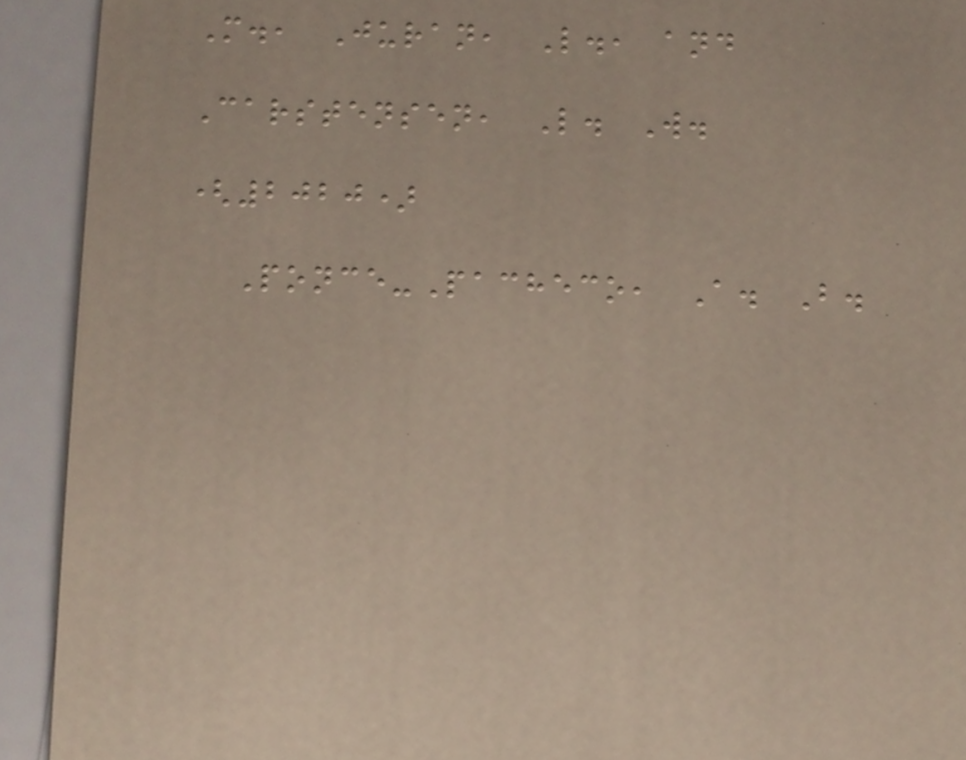M., Juran, L., and
Carstensen, L. W.
(2020)
Ponce-Pacheco, A. B.
